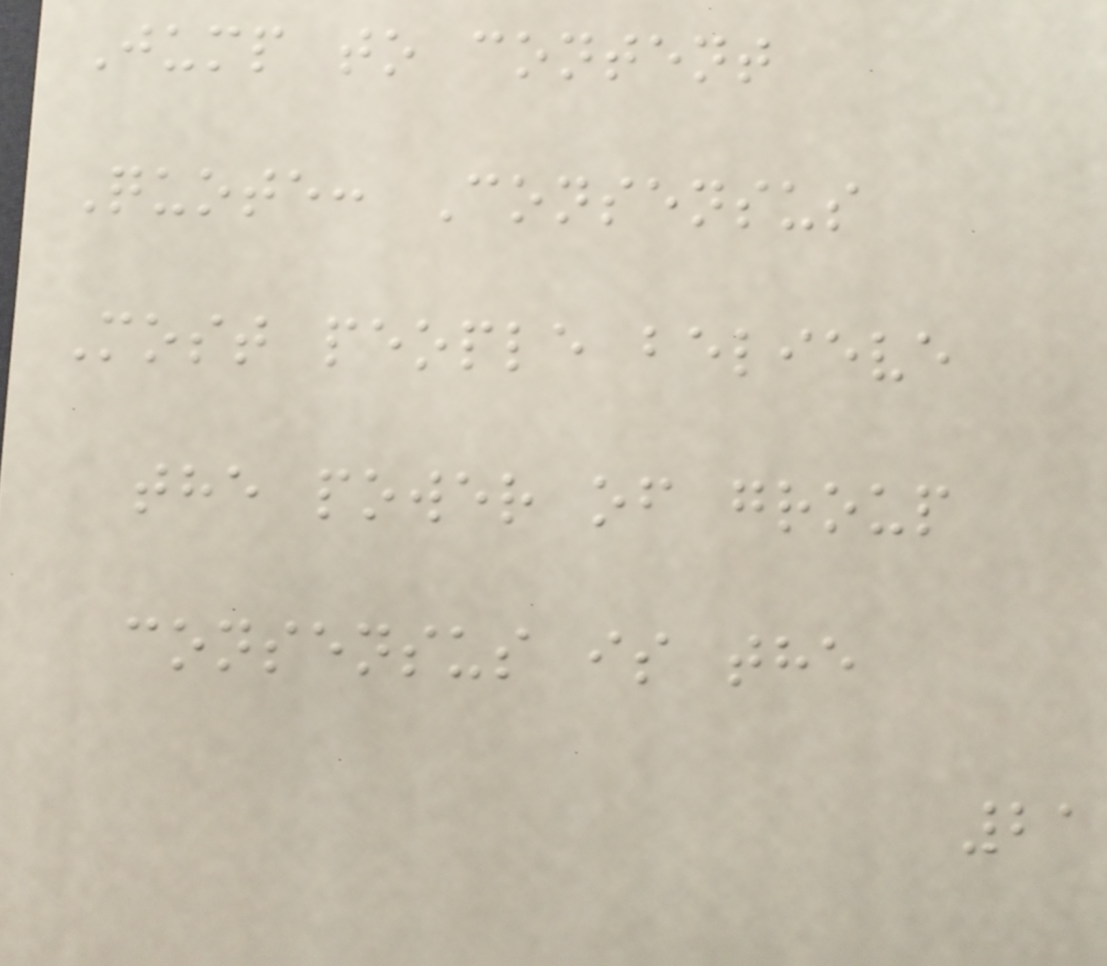Jump to content
Quote: Consensus
Most people believe
the power of group
consensus is the
21
